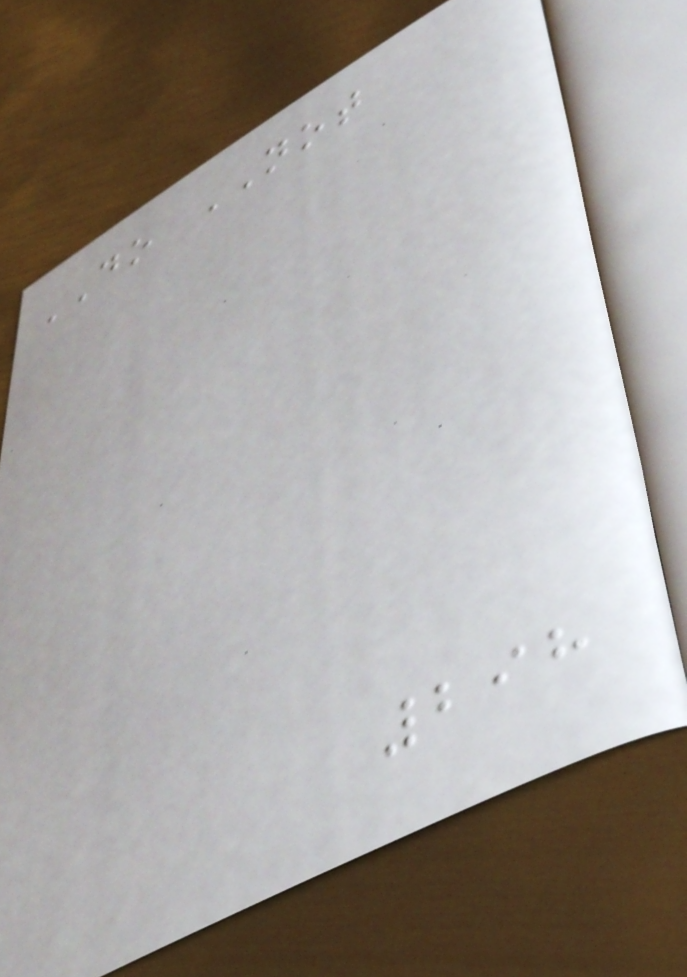DO NOT
298
